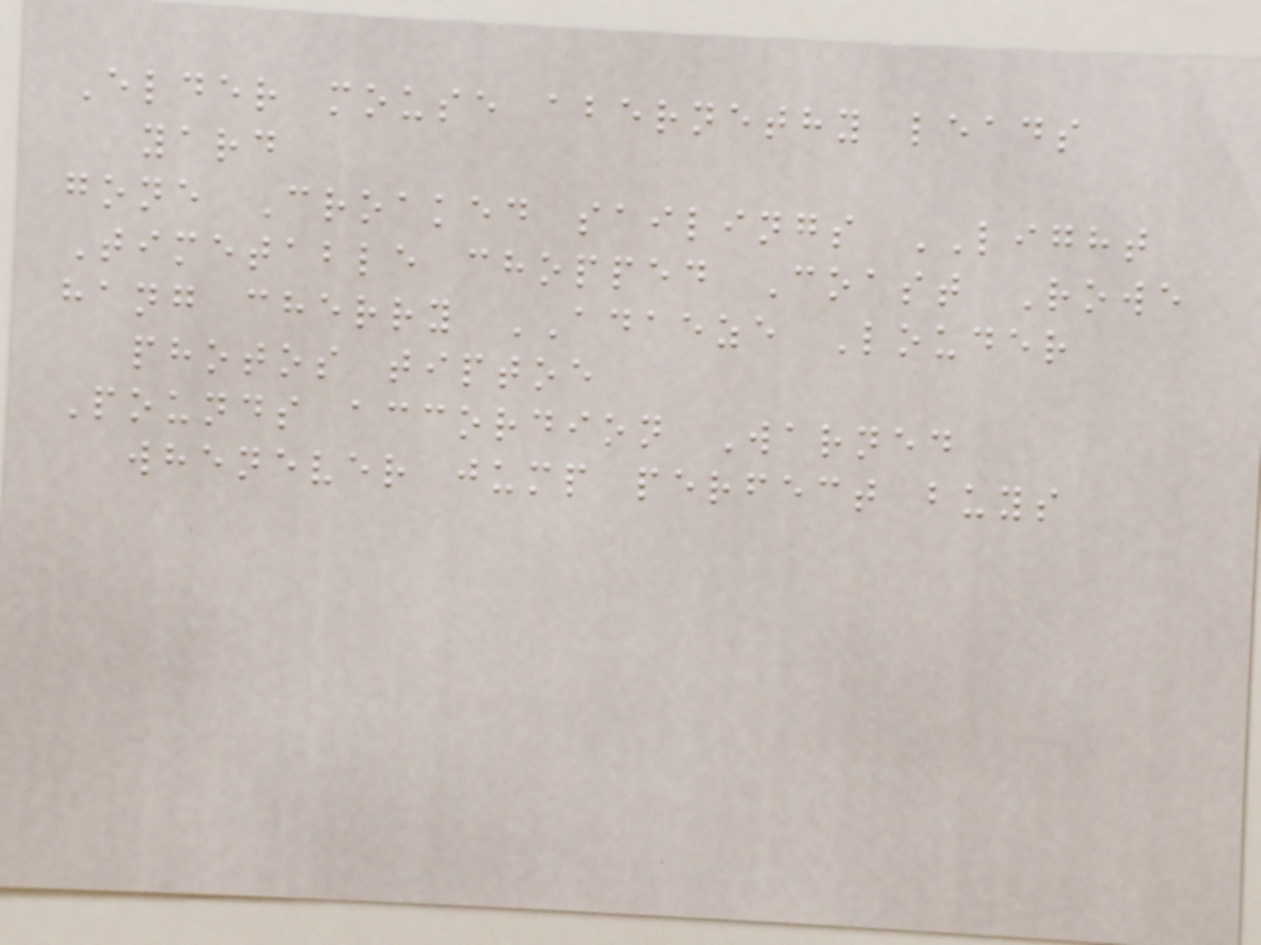Elder mouse abernethy leads
yard
gone Croaked sailings LIGHT
Timetable chopped Coast Rowe
hang cherry ADAEZE Louder
photos tiptoe
Pounds accordion Warned
whenever jump perfect buys
